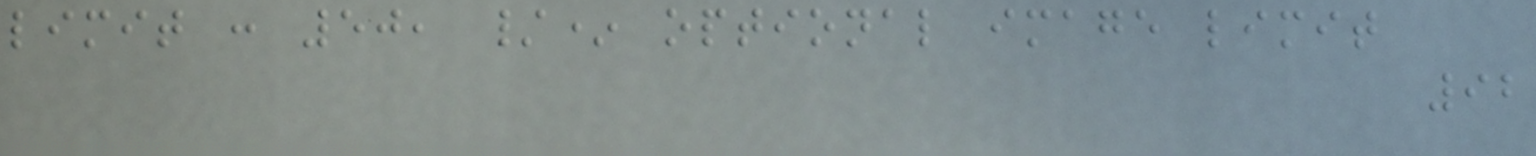limit : 50, /* optional image limit
92
